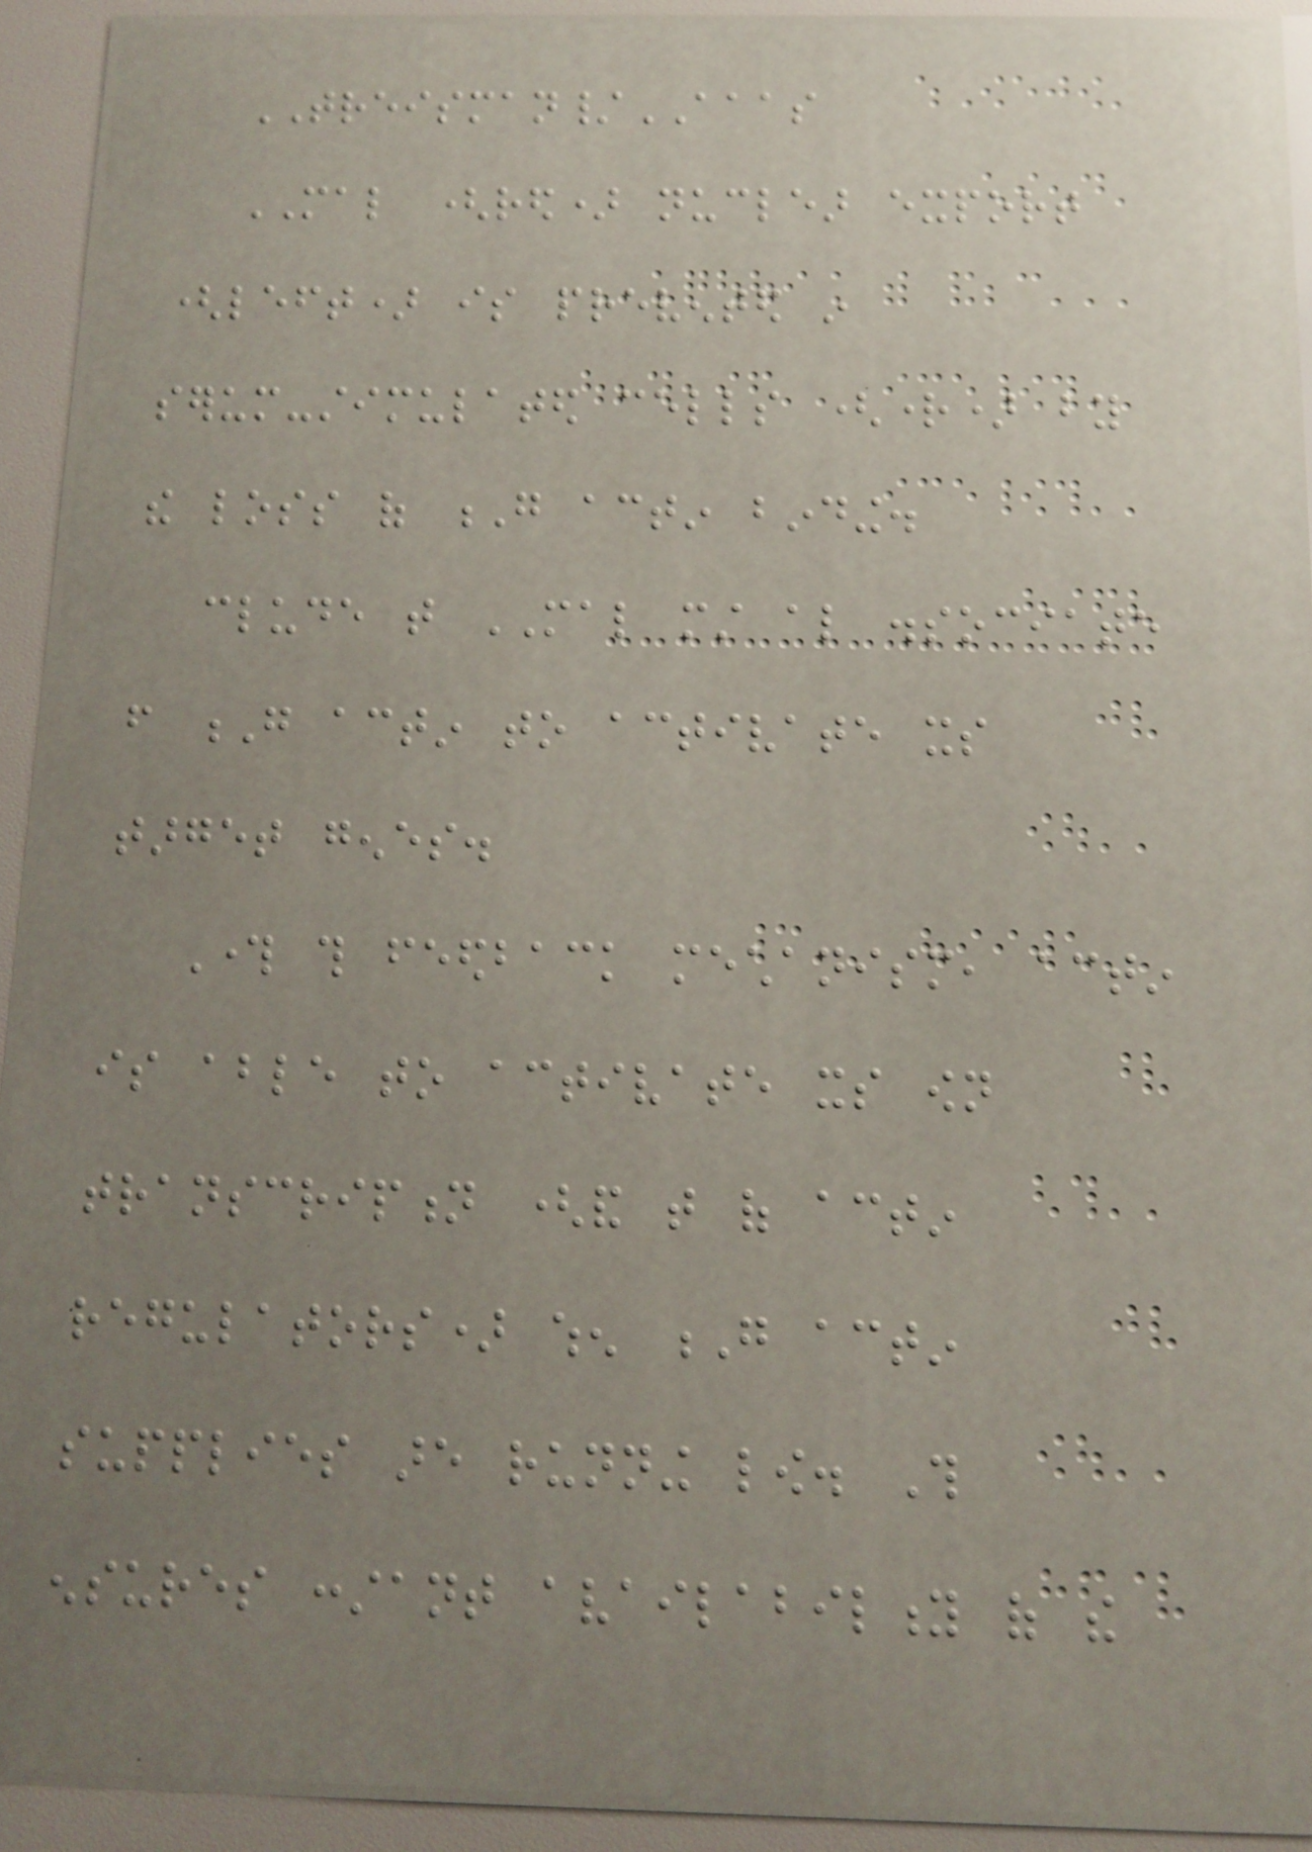TREISMAN/AAAS
MAL (red) nuclear export
(left) is prevented in
serum-stimulated cells (right) by
the loss of G actin binding.
clude that MAL must also dissociate
from G actin to activate its
target genes.
Through this feedback mechanism, actin
is able to activate its own
transcription (and that of actin
regulators) when G actin
supplies are running low. This
ensures constant availability of the
